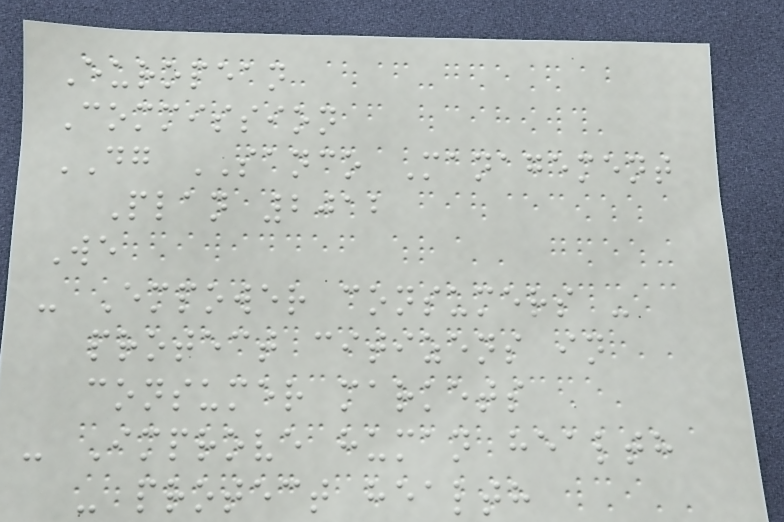European
Commission
DG SANCO Management
Plan 2012
We
- Empower consumers -
protect citizens in
consumer markets
- Improve human health
- protect health
